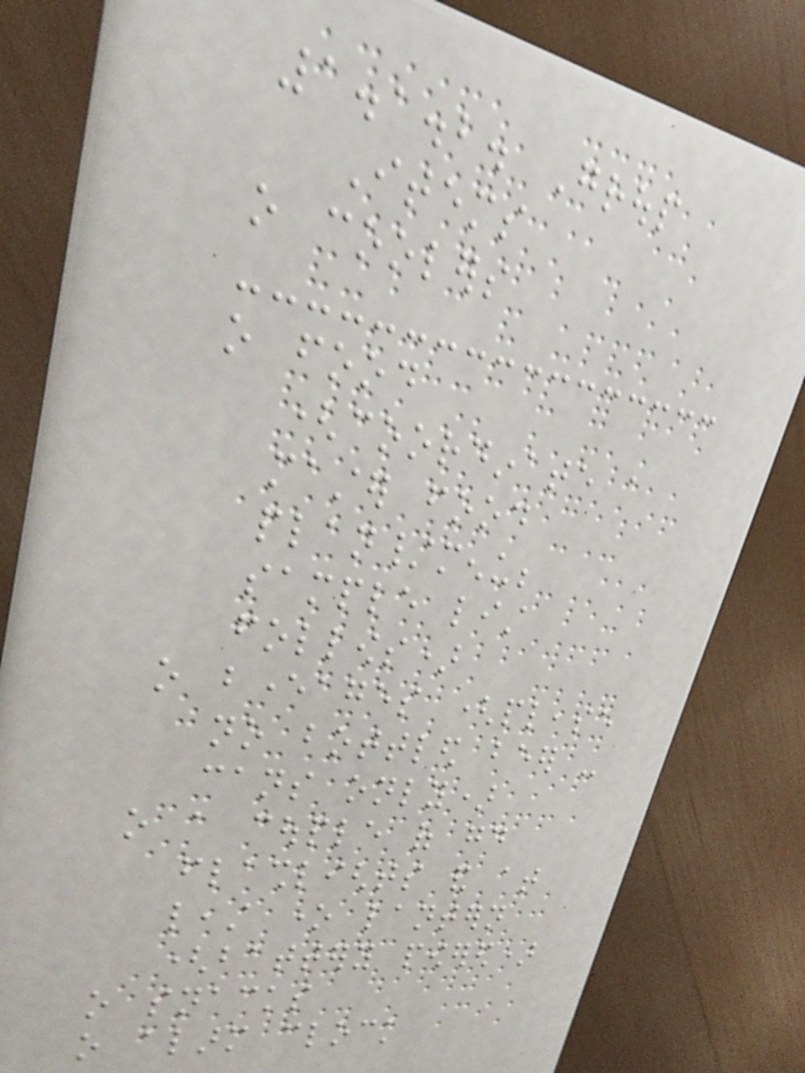1.1.2. Group
Items
o coolers
o food
(coordinate a
master food
plan/menu;
sample list
follows)
o beverages (please
no bottled beer -
cans only)
o a couple of good
flashlights and at
least one lantern
(battery powered)
o snacks
o alarm clock
